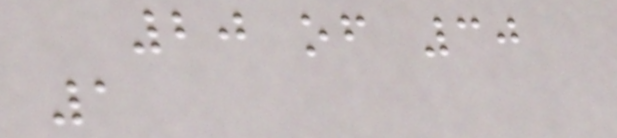20 of 30
1
